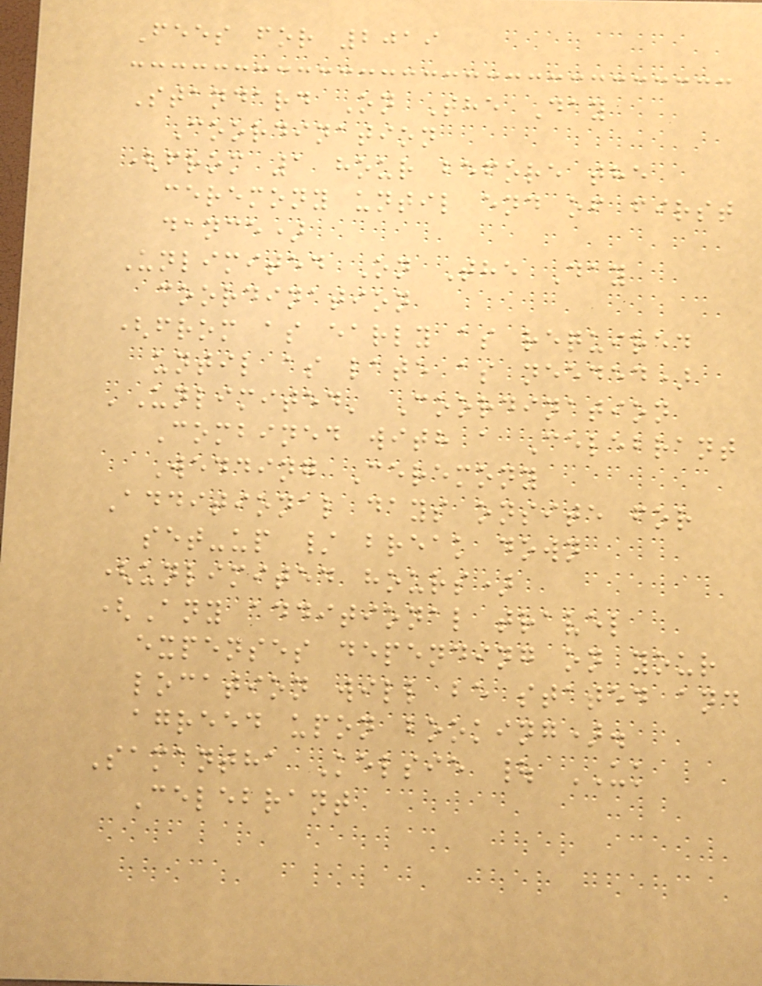Fees for 2019
Standard On The Day
Coordination
(from 1 hour before the
ceremony until end of first
dance)
Unlimited On The Day
coordination
(from as early as required
until as late as needed)
'Unlimited' Coordination
Combined with a Celebrant
Wedding Ceremony
Additional days onsite for
set-up / break down
(unlimited hours)
(Any additional travel
expenses depending on your
location will be stated and
agreed upon booking).
Samantha Kelsie | UK
Celebrant
